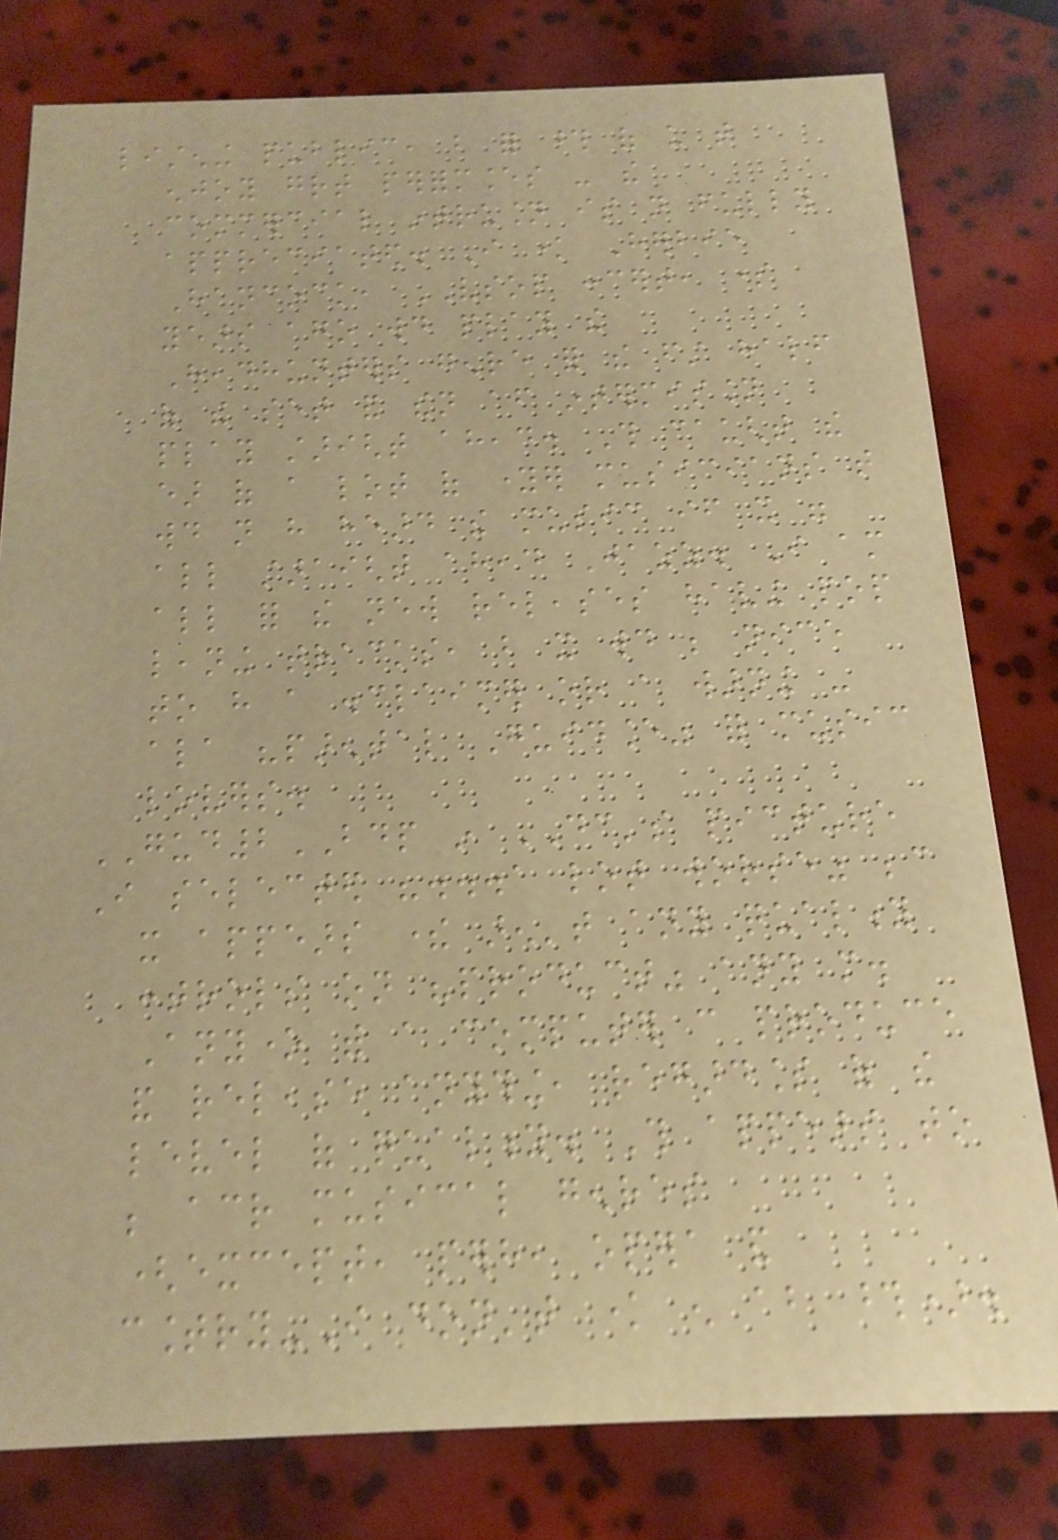listening public, but for those of us that
enjoy great performances - the
commercial intrusion is not fully
appreciated. I know Herbie
Hancock, VSOP concert, some
years ago would play the
Headhunters genre for the first half
of the set and then after intermission
play staright ahead. This caught the
ear of a lot of younger musicians that
would not have heard the music if it were
all staraight ahead Jazz. I am
all for the new releases having pop
leaning tracks, but it would be nice
to have a disclaimer or a warning -
ala "parental Guidance" for music
lovers.
GUD2BDP in DC's picture
I selected "...a lot worse" because
it appears there aren't any quality
controls on "product" any more.
Anyone with a computer can produce
and release anything, regardless of the
level of quality. This appears to
be across musical genres
(except, perhaps, opera and
country-I don't know enough about those).
